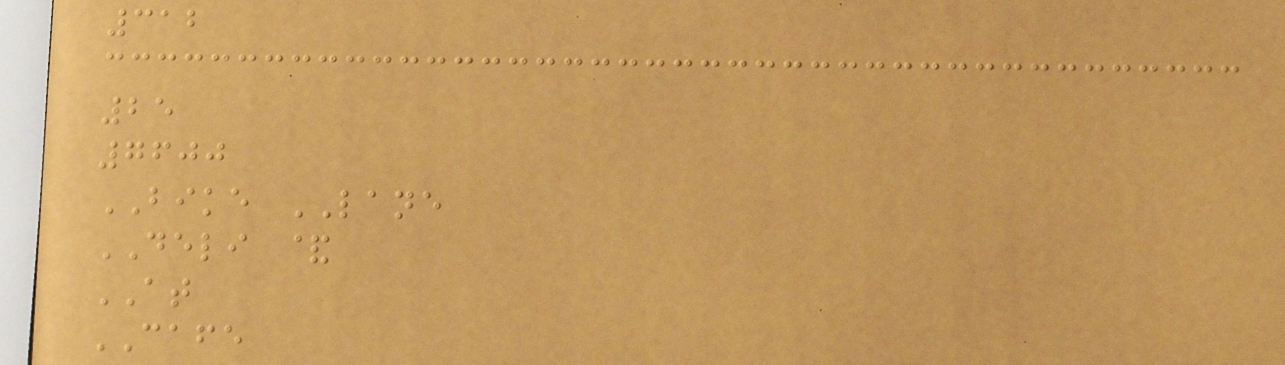312
25
7600
BIKE LANE
DELI &
AT
CAFE
